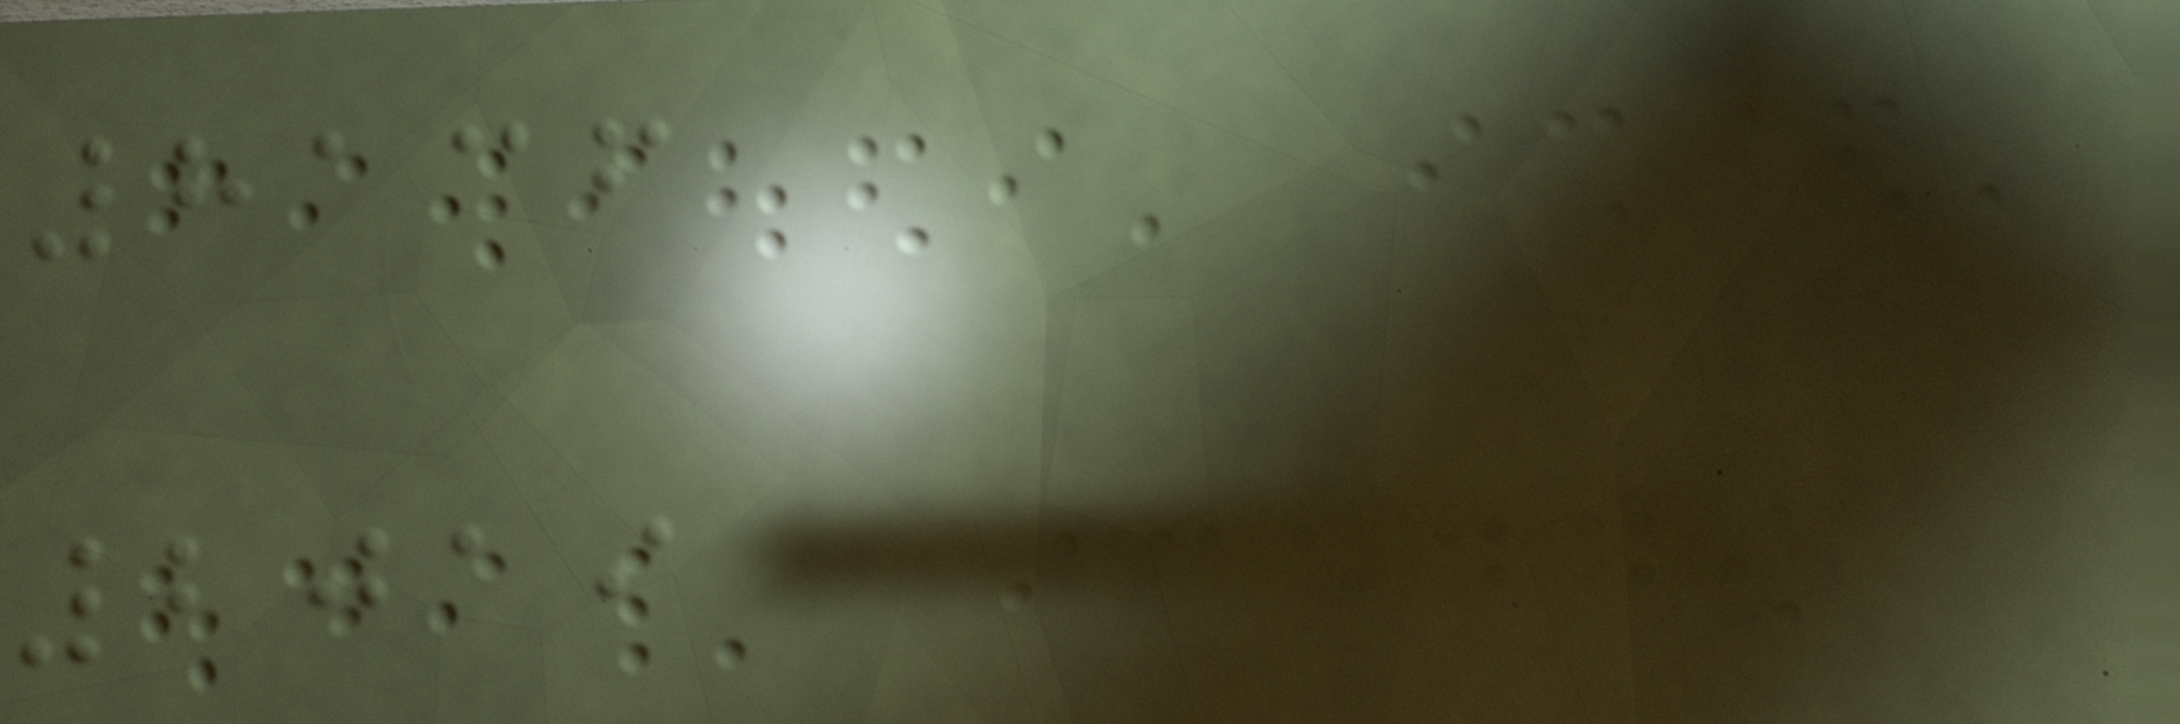8136
2019
